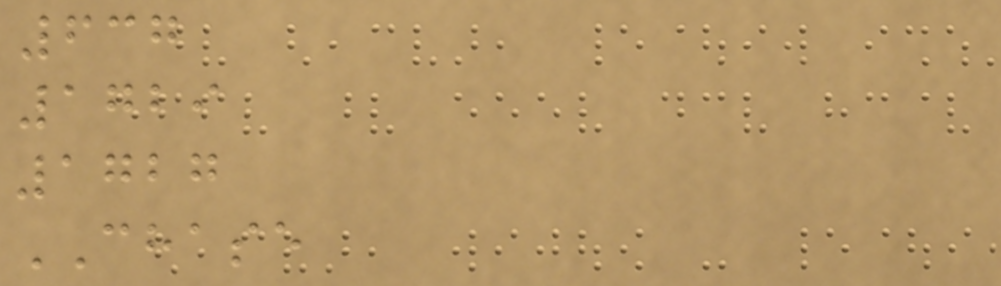637
1729
1727
CHASE
